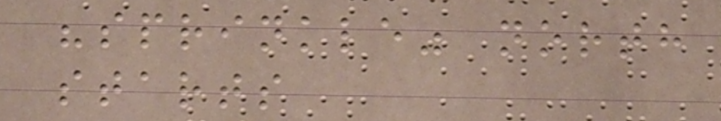"sprinkle" north
starts
